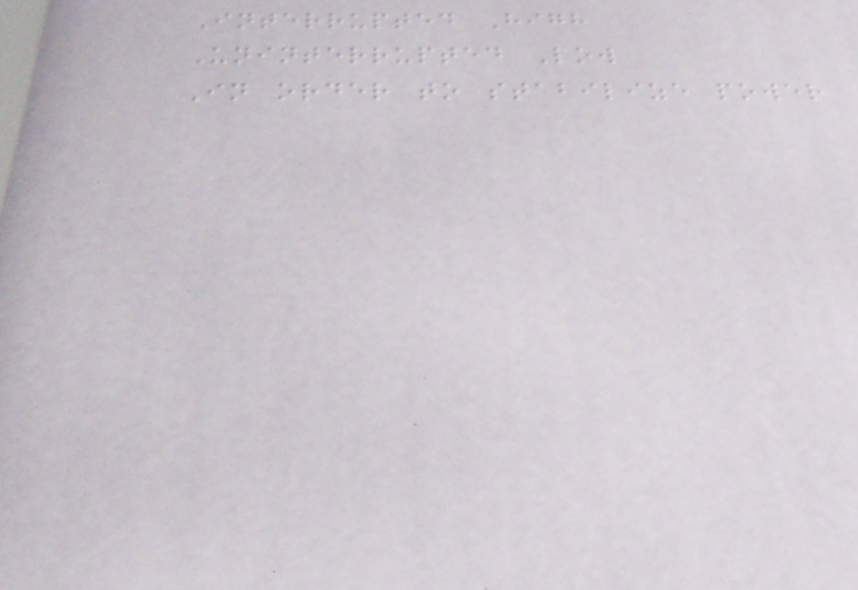Interrupted High
Uninterrupted Low
In order to stabilize power
